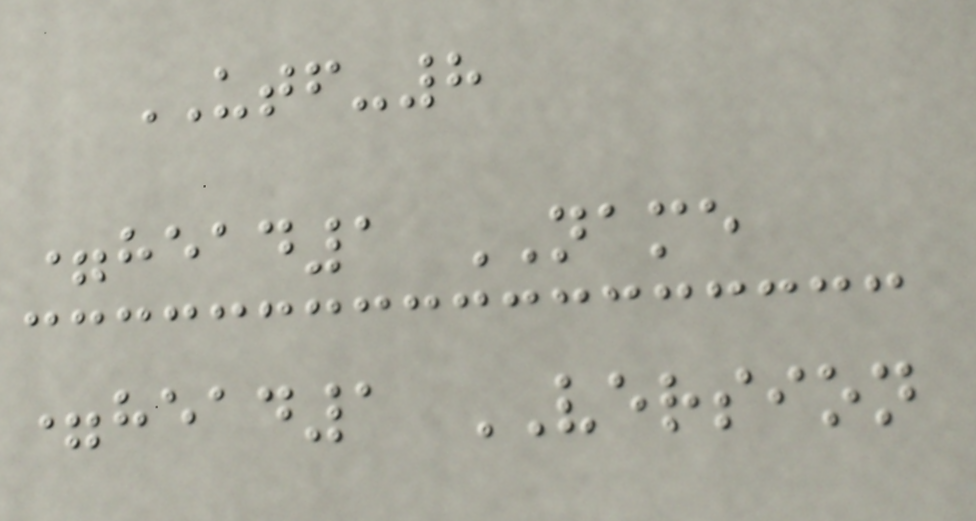UTF-8
=head1 NAME
=head1 VERSION
